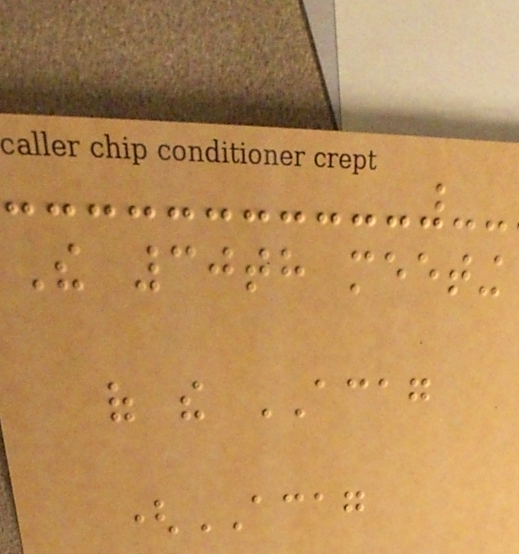The 30th meeting
of the ACAG
(ACAG
